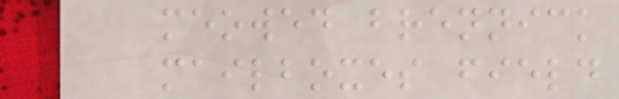meowed brennick
mailboxes field
